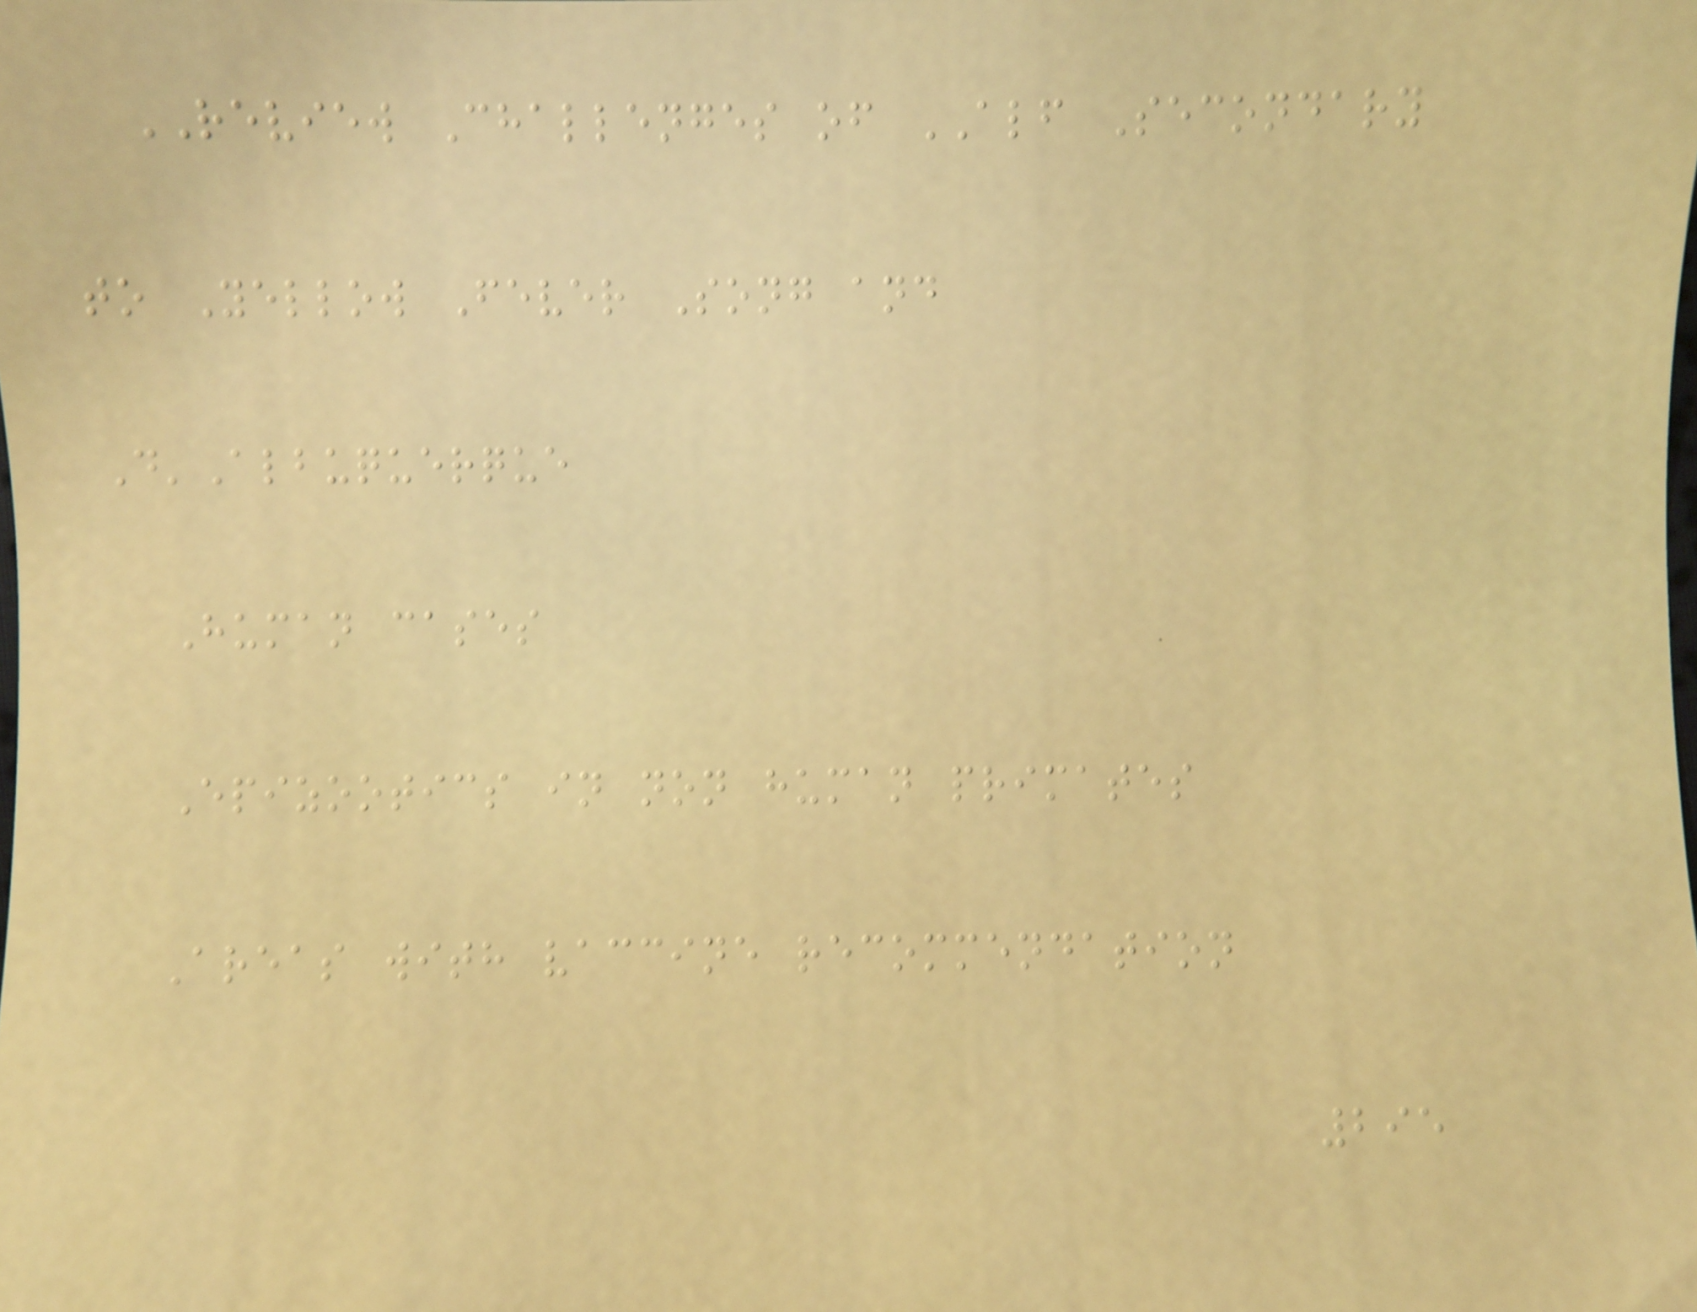REVIEW Challenges of ALF Secondary
to Yellow Fever Song and
D'Albuquerque
Human cases
Epizootics in non human primates
Areas with vaccine recommendation
295
